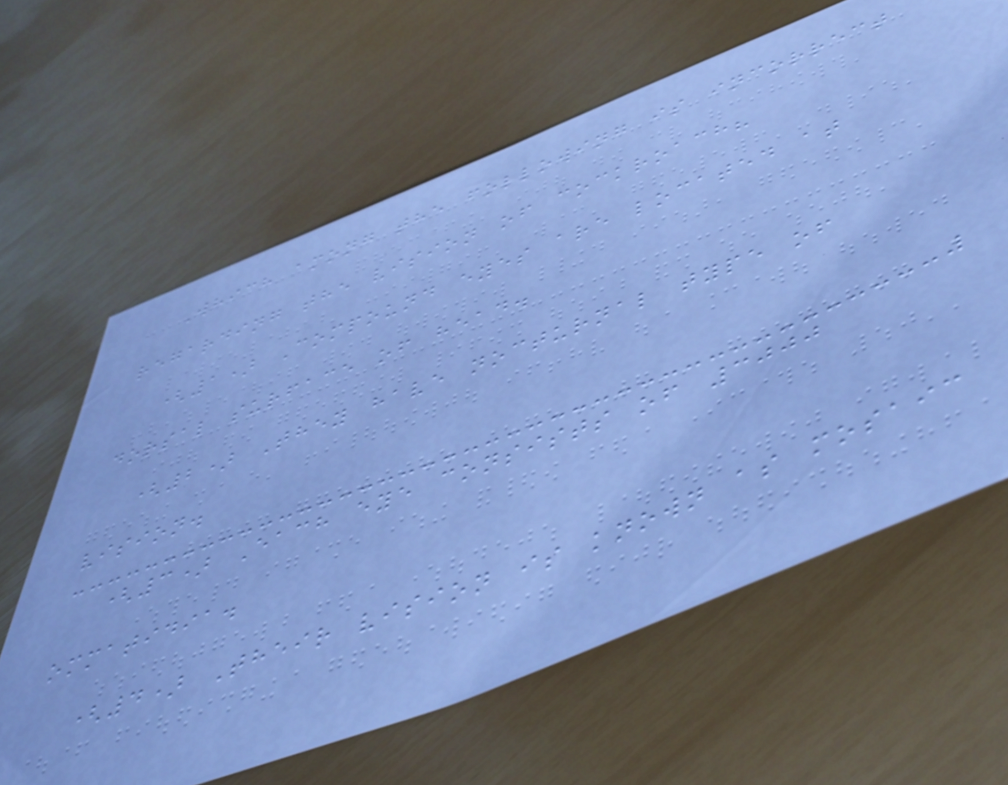Which among the following is incorrect
regarding the vision of cockroach?
(1) Compound eyes are located at
dorsal surface of head.
(2) They have nocturnal type of
vision.
(3) Each eye consists of 3000
ommatidia.
(4) Their vision is known as mosaic
